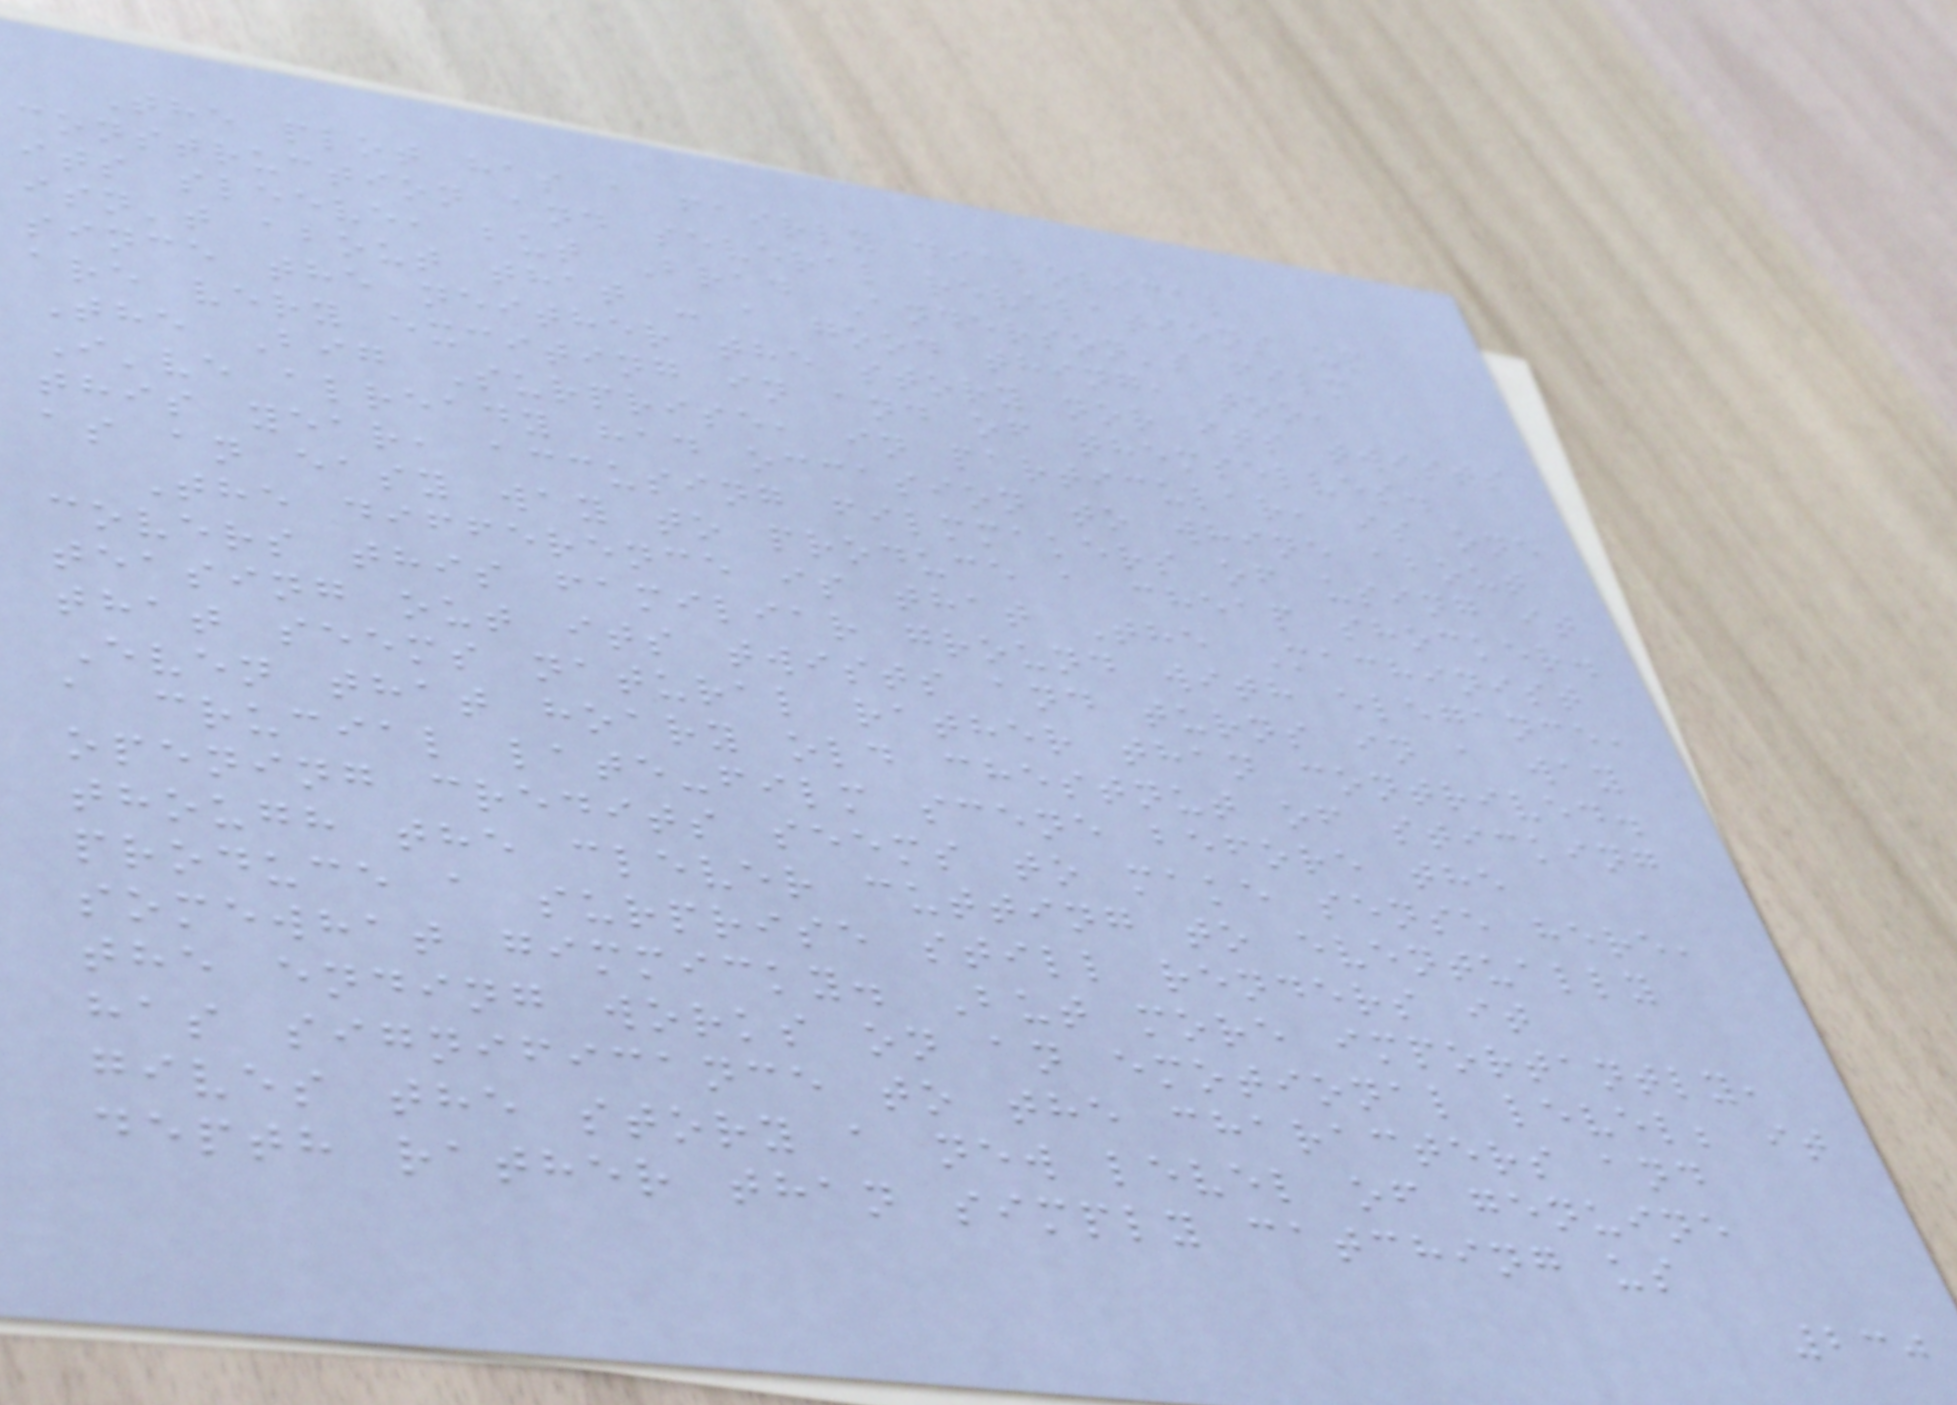The plot has a fairly diabolical
construction and several revelations up
its sleeve, but Brad Anderson's film
isn't about that - a good thing, too,
since the neither the story nor its twists
are very exciting in and of themselves.
The Big Surprise, in particular, is one
I've already had occasion to whine about
this year, accusing filmmakers of using it
as an easy way to produce a cheap shocker.
The difference is that The Machinist
covers this familiar ground with elegance,
teasing out its twists and turns in a way
that seems natural rather than contrived.
Even that hoary old chestnut of sticking
a crucial late-film scene before the
opening credits seems to make sense here,
though the clever cutting to eventually
produce a surprise still renders it
somewhat gimmicky. But more importantly,
the ending works on an emotional level; it
has significance to the characters and
gives the story a new level of genuine
depth rather than simply catching us
230
